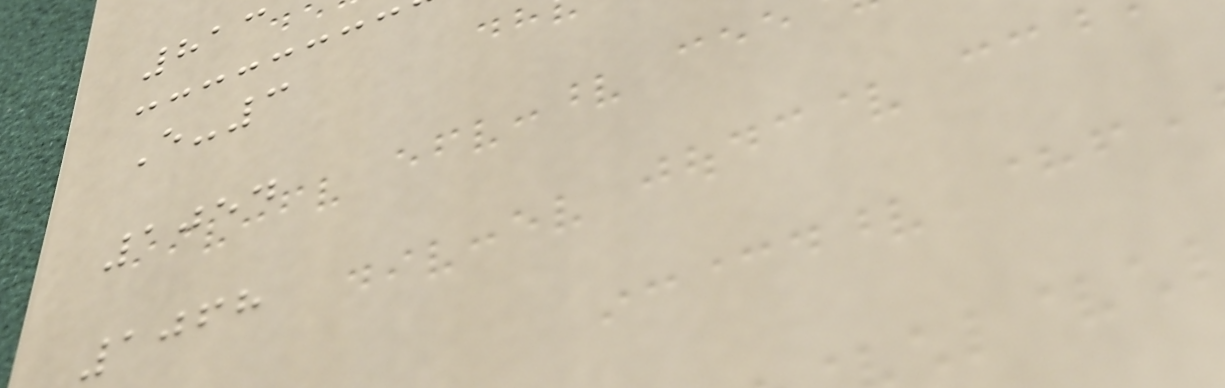813
E-3
1054
1068
